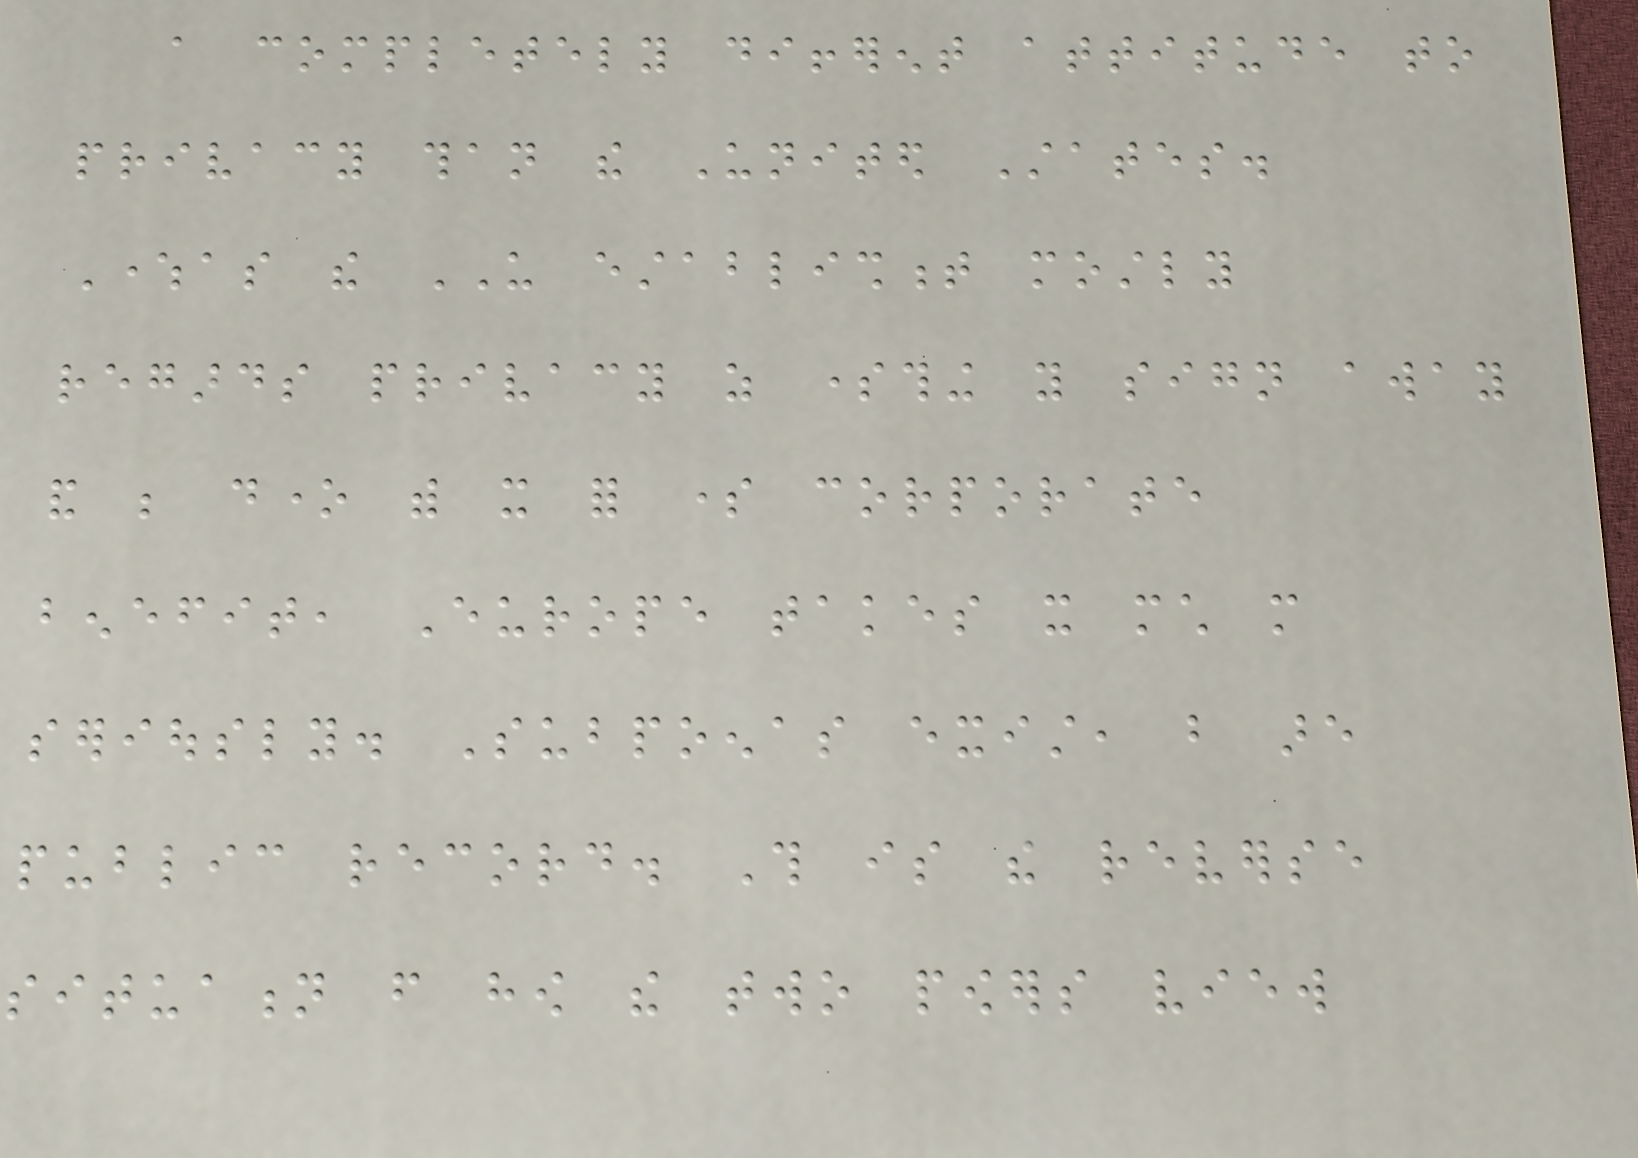a completely different attitude to
privacy than the United States.
Whereas the US establishment mostly
regards privacy as something you sign away
and be done with it for some corporate
benefit, Europe takes it much more
seriously. Subpoenas exist, but are
public record. This is the reverse
situation from how the two powers view
